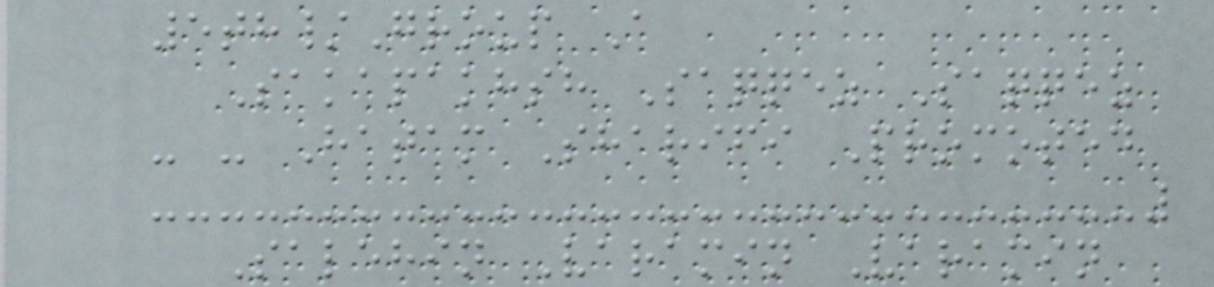5th/Group A
Sakapakhsh Saqqez Saqqez
- - Hatam Sharifi Promoted
Salehin Varamin Varamin
